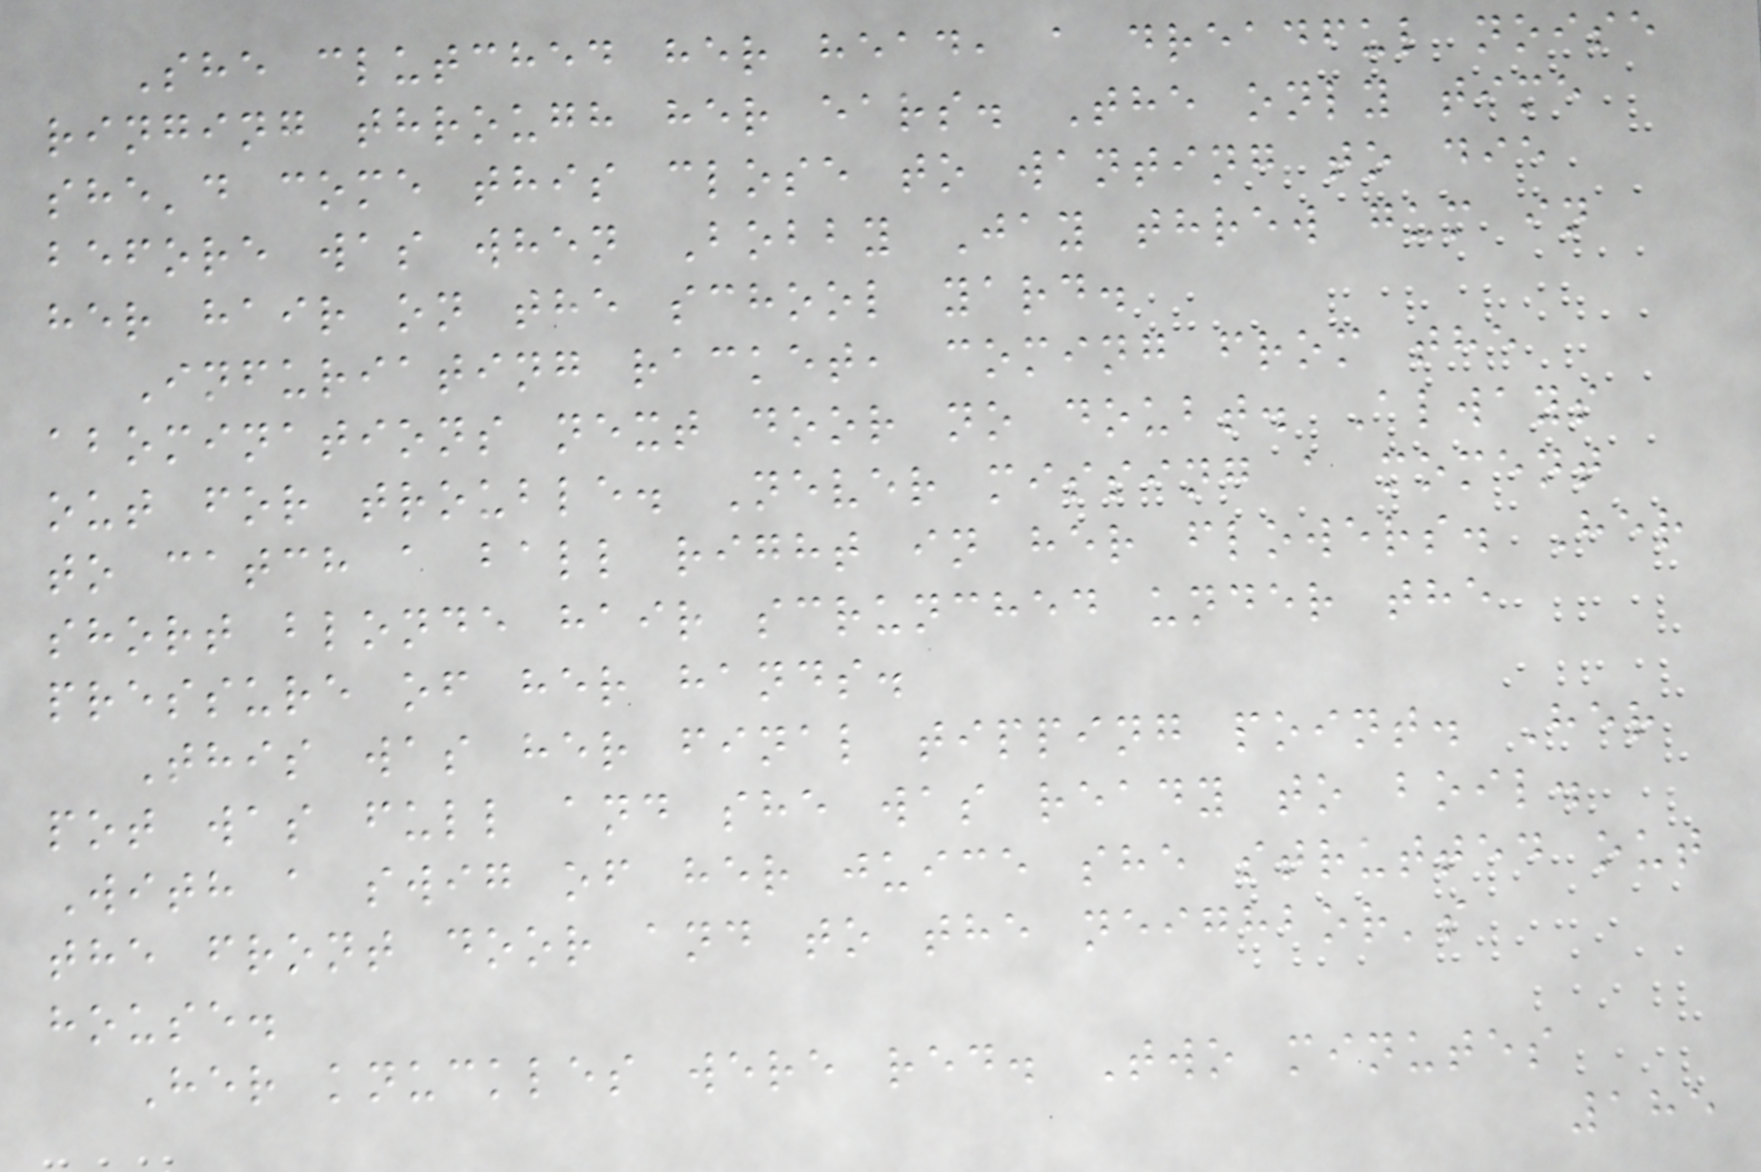She clutched her head, a dreadful noise
ringing through her ears. The only time
she'd come this close to wanting to die
before was when Bobby Jay threw gum in
her hair on the school yard.
Infuriating racket, coming from the
abominations next door no doubt. Always
out for trouble. Never missing a moment
to catch a ball right in her flowers. Her
short blonde hair scrunched under the
pressure of her hands.
This was her final tipping point. Her
pot was full and she was ready to boil.
With a swig of her juice she strutted out
the front door and to the neighbor's
house.
Her knuckles were red. Two minutes
185
